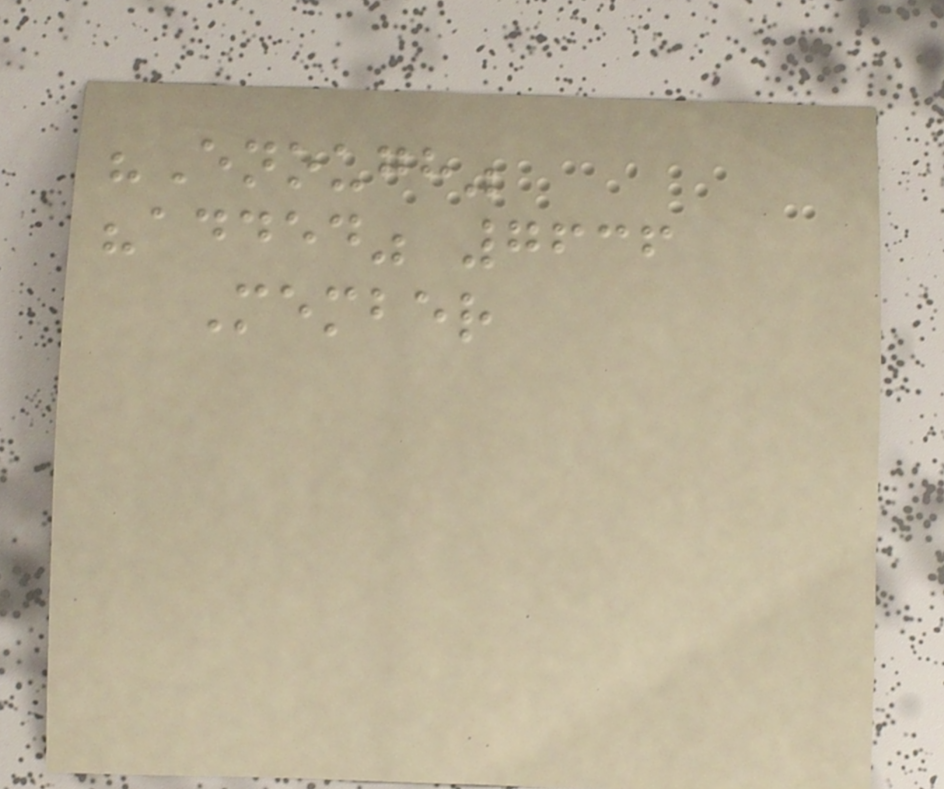"Enough"
"added" 7636
Member
